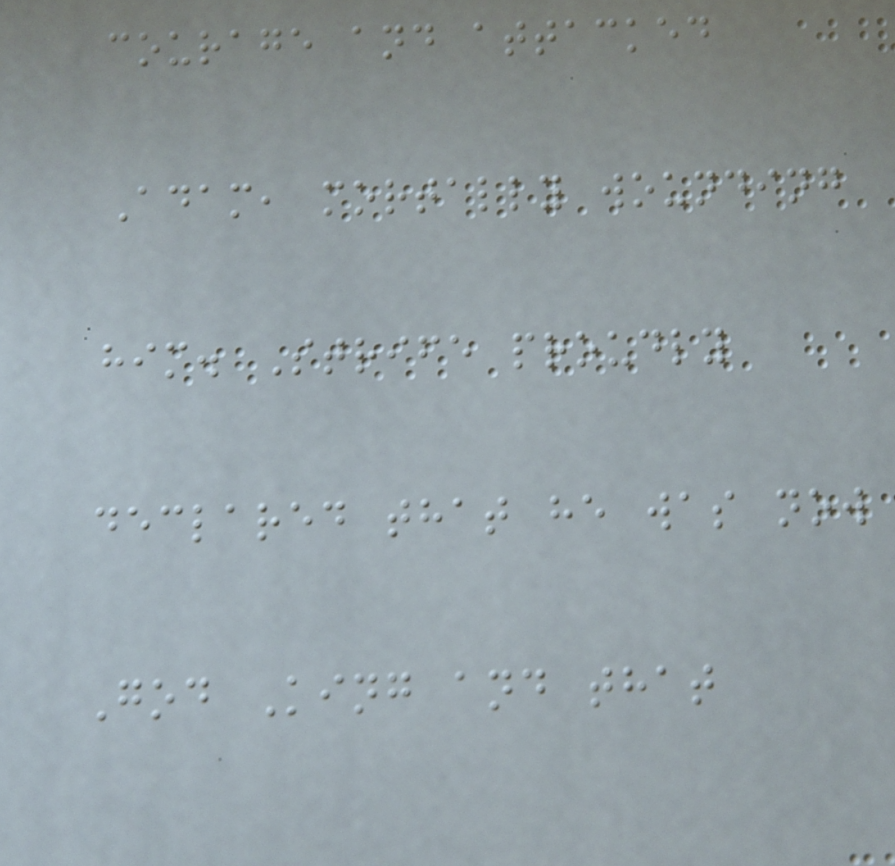courage and attacked
Adam, mortally wounding
him. Strife proudly
declared that he was now
God King and that
